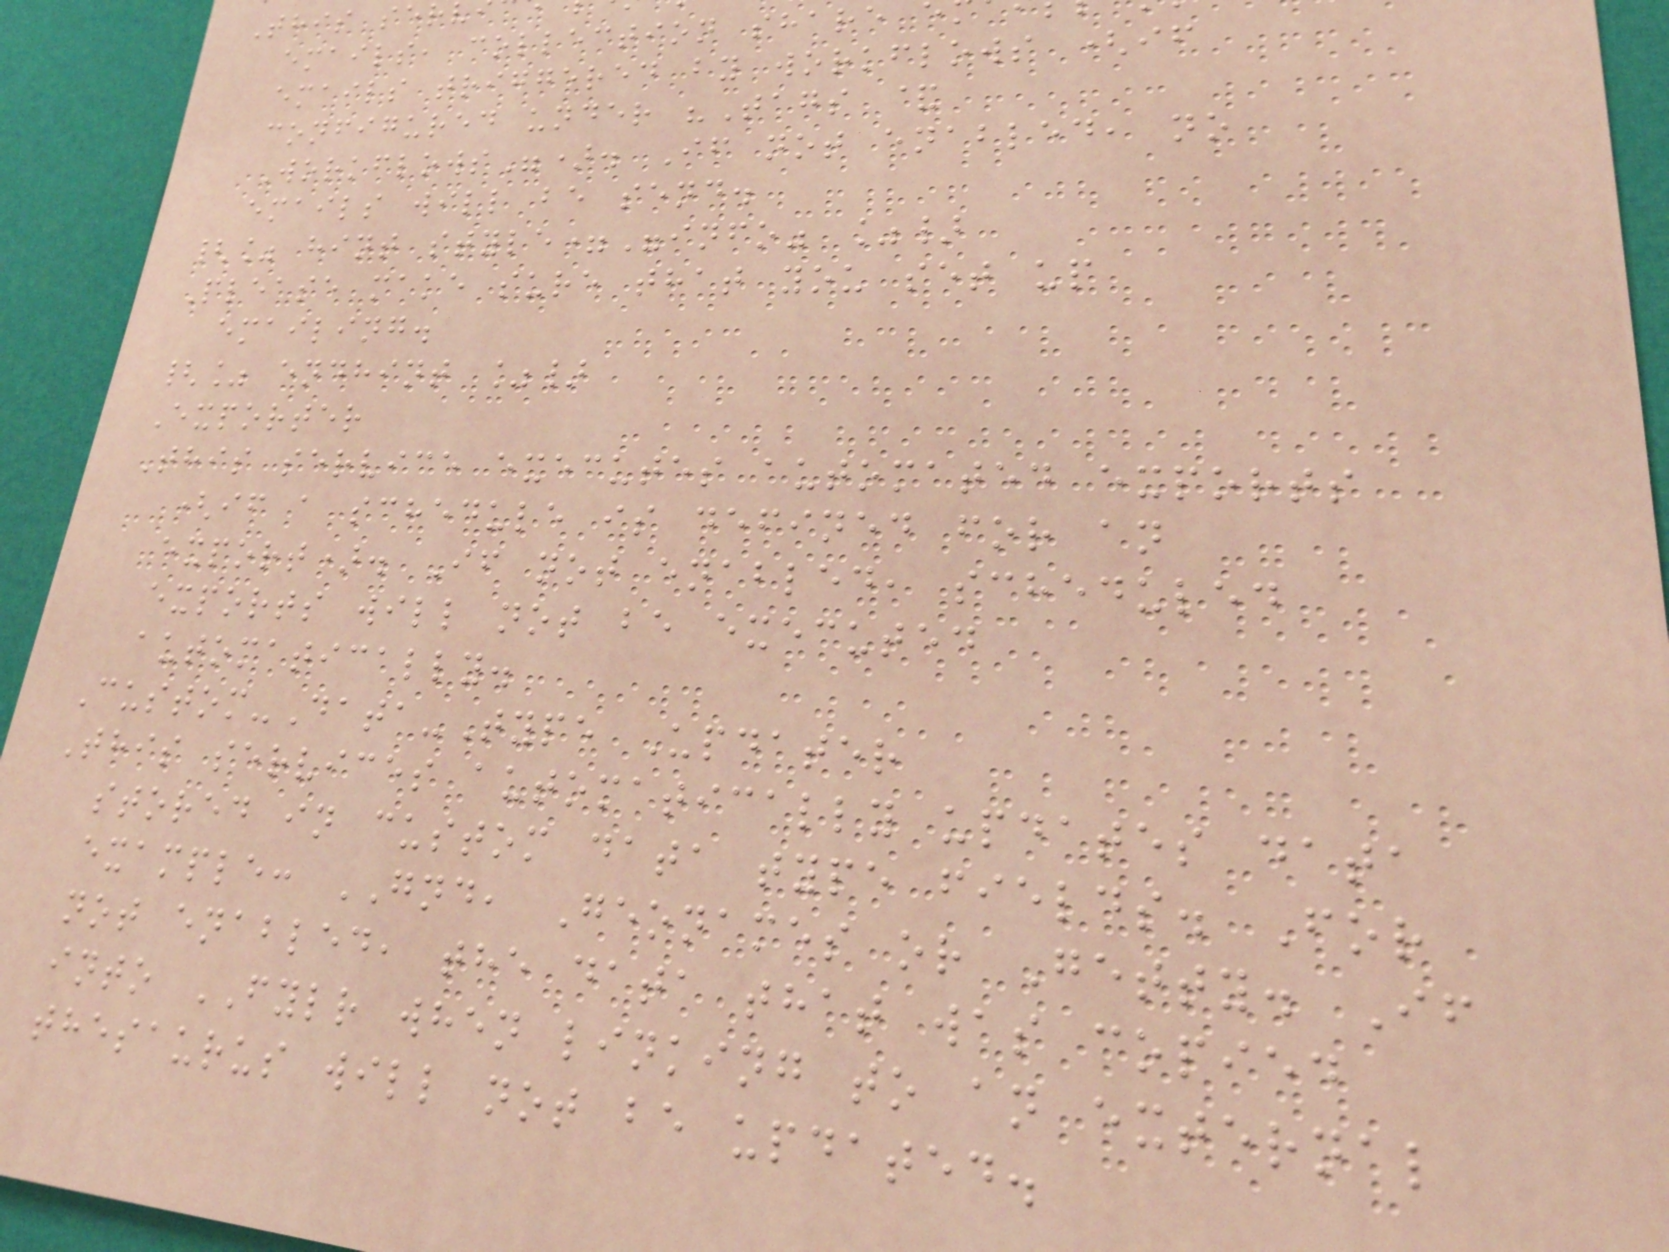emails, collection share
emails triggered by workflows (if
configured under "Tags &
Workflows"). If not enabled, no
emails will be send.
{% hint style="info" %}
Please make sure that you set up
emailing.
{% endhint %}
Exporter
This service executes automated exports
(if a schedule is defined for an
export). If not enabled, scheduled
exports will not be executed
automatically.
Custom-Data-Type Updater
This services automatically updates data
stored in custom data type fields. For
example: GND, Geonames or Getty. If
not enabled, the data that was copied
into FYLR when linking to an external
thesaurus will not be updated.
